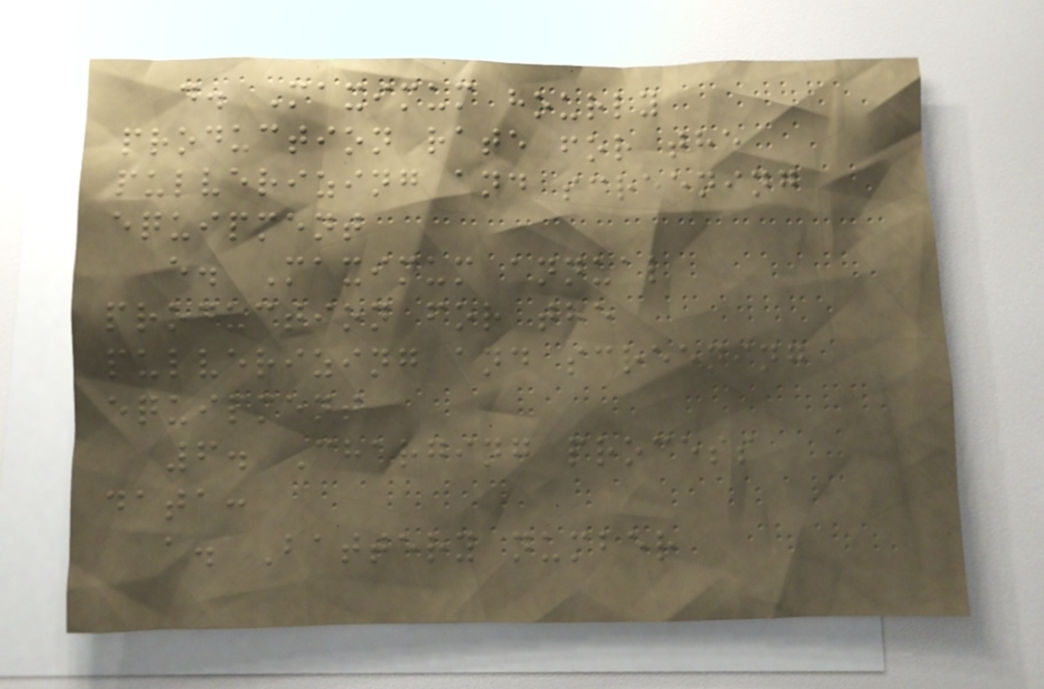d. Maximum hourly
production rate for the
pulverizing and screening
equipment
e. Maximum annual
production for the
pulverizing and screening
equipment
6. Charging process
data:
a. Battery number
